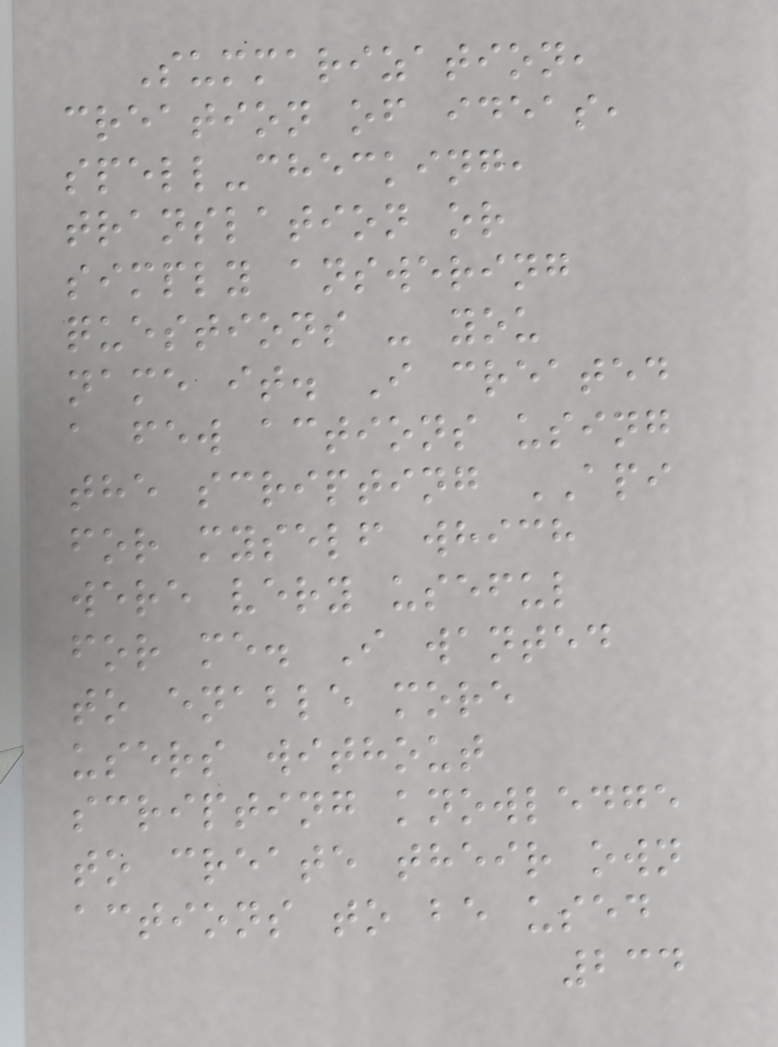Summarization,
creation of ideas,
spell-checking,
translation or
simply answering
questions - you
name it. I created
a few actions using
the scripting API
for myself which
were very useful
for me. I wanted
to enable more
users without
scripting knowledge
to create their own
actions to be used
234
